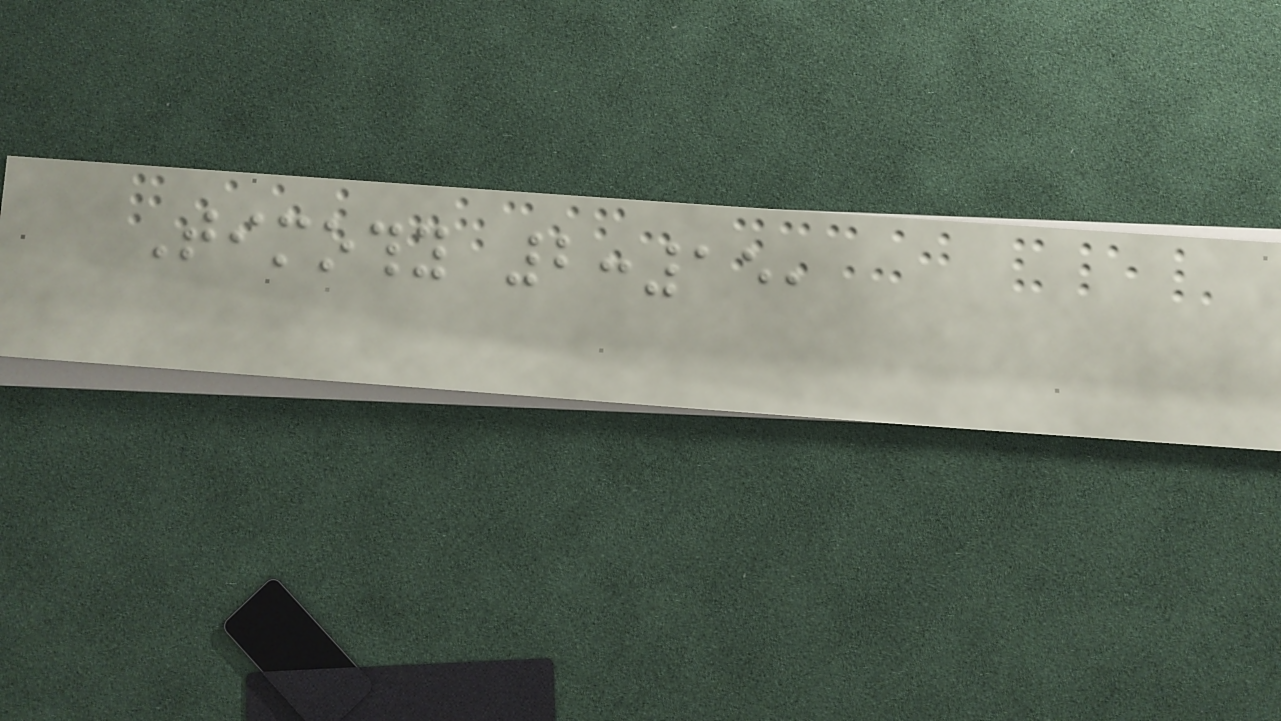Timothy 2:15,
